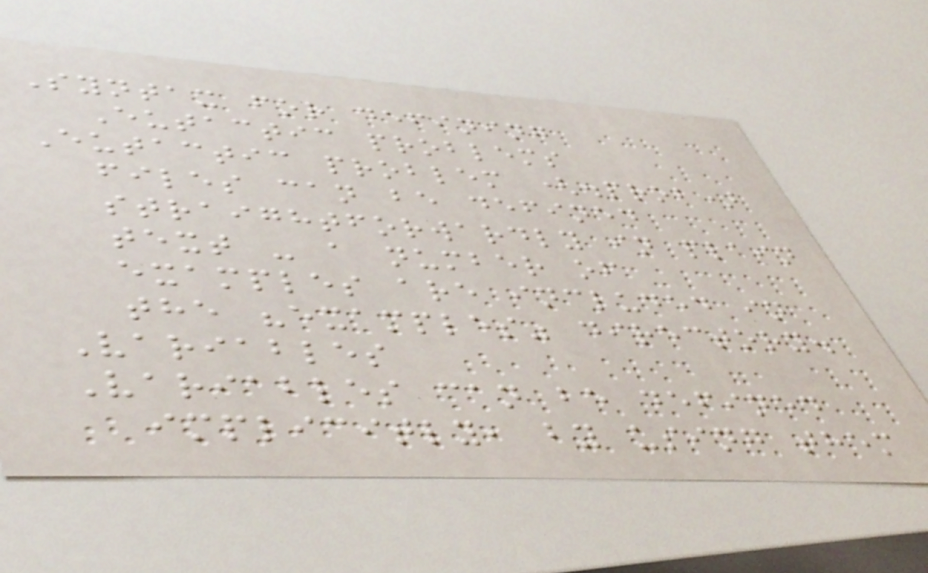Syntax for defining
Eutactic problems
Eutactic problem (.prob)
files can be defined
straightforwardly in plain
text - a number of
examples are included in
the "examples" directory.
Variables
Variables can be defined
implicitly, by using them
